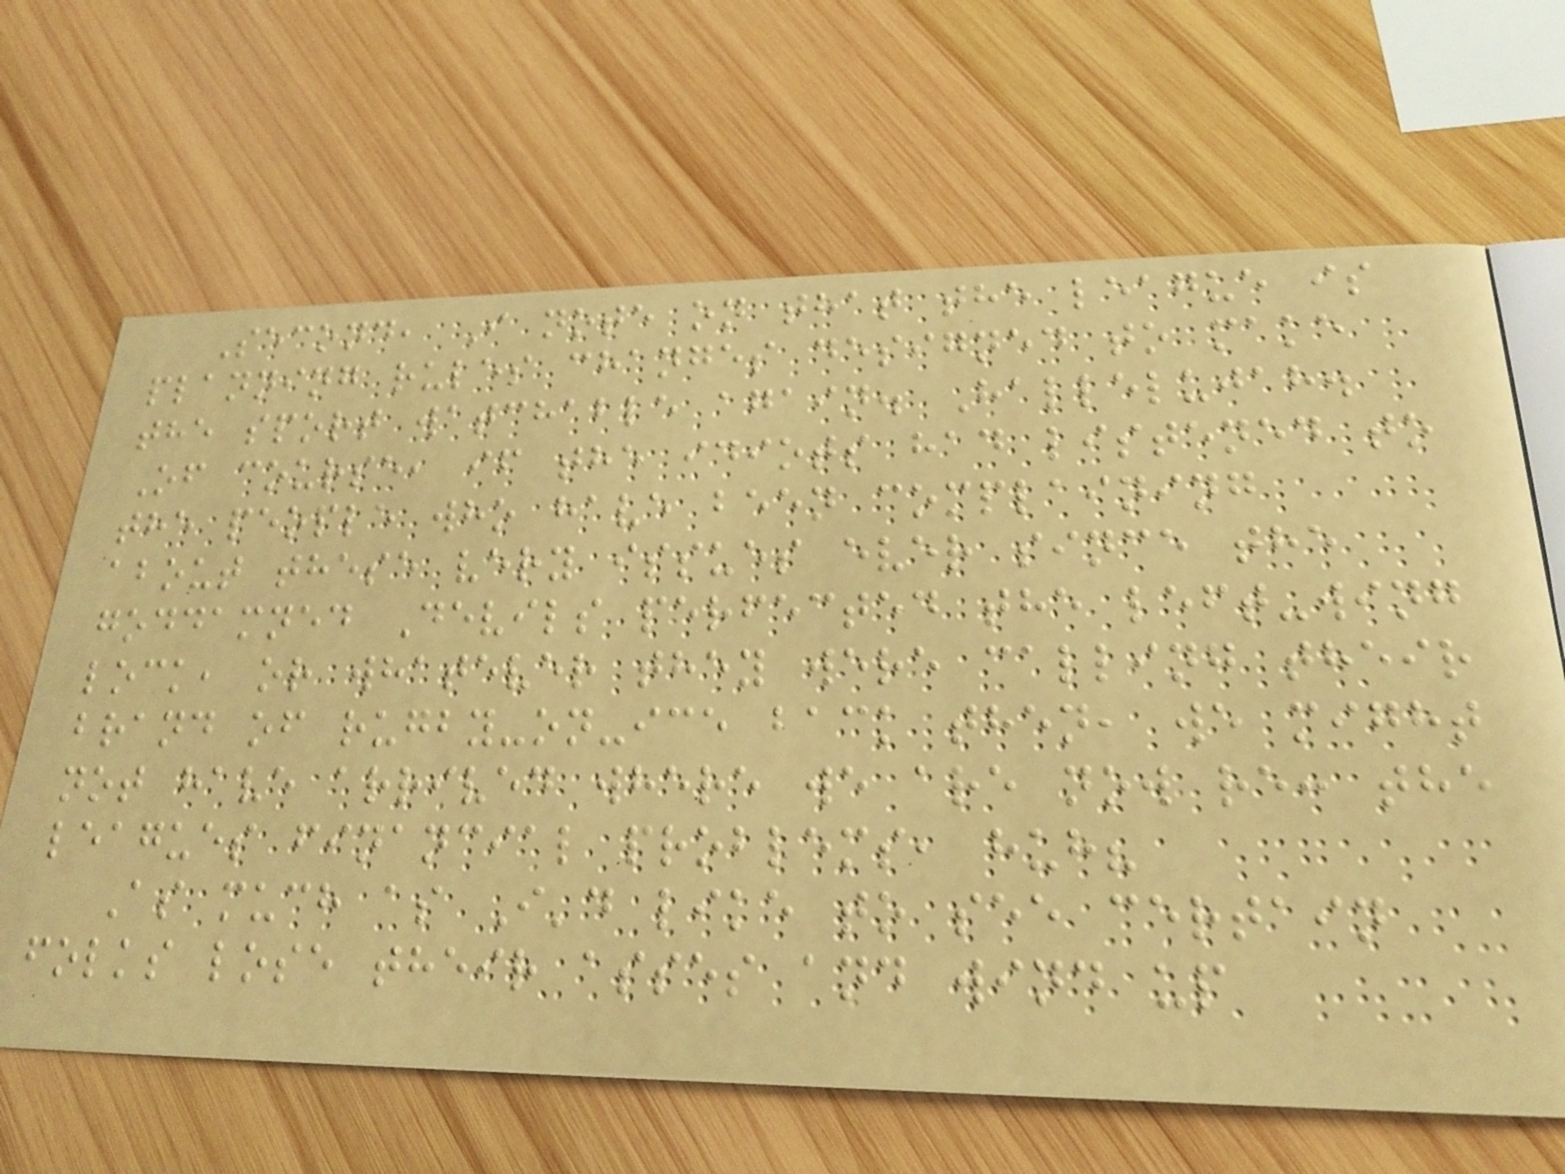Second, I note on that the league is
planning rules changes designed to make
the sport watchable again. Hallelujah.
Of course, if the idiots had listened to
the people who have been complaining
about these very issues ever since the
goddamned Devils perfected the left-wing
lock, or whatever they were calling their
brand of rugby-on-ice back then, we might
not have arrived where we are now re: the
leagues financial problems, huh?
As much as I'd like to see certain
folks lose their asses and wind up
